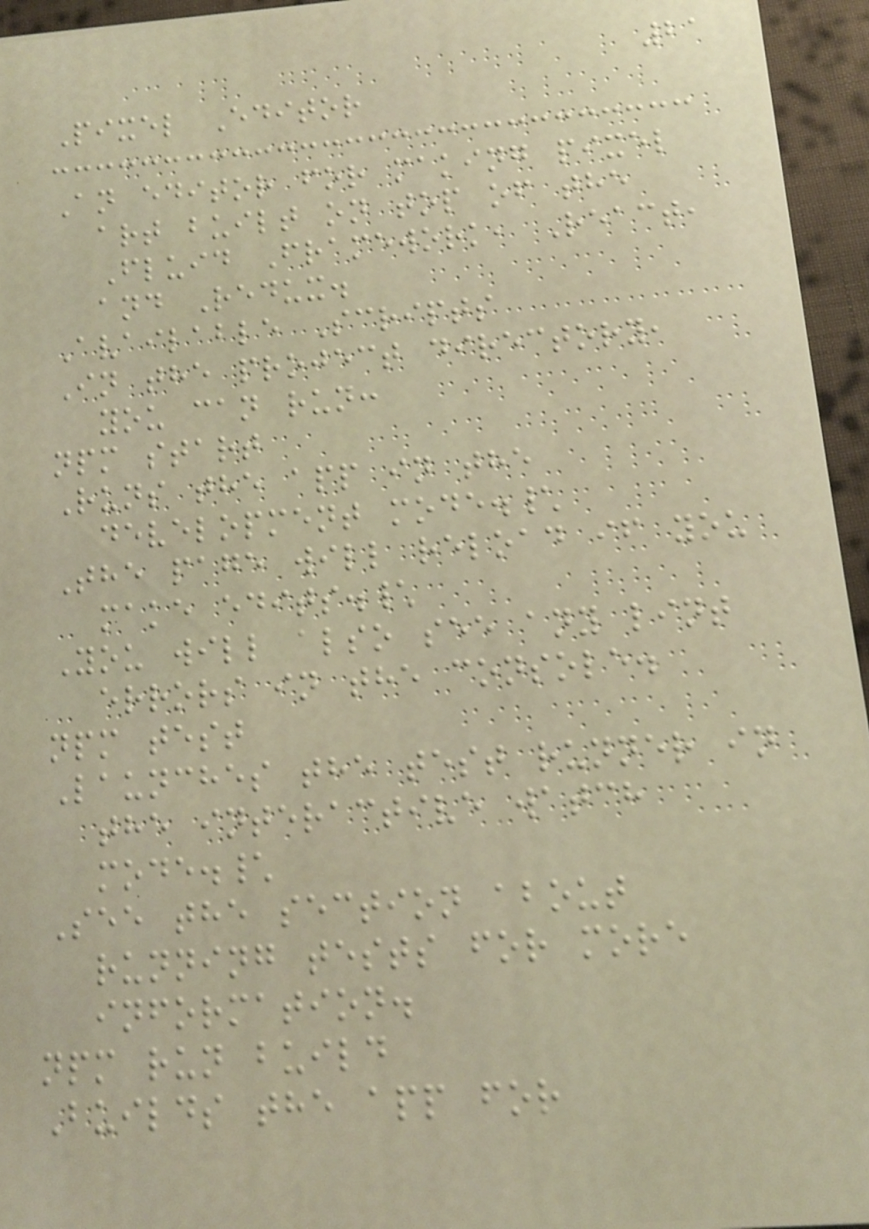21
Pixel Editor
An editor for making pixel
art built on top of the
Fluid Framework, React,
and Redux.
Available Scripts
In the project directory,
you can run:
npm start
Runs the app in the
development mode.\
The page will reload if you
make edits.\
You will also see any lint
errors in the console.
npm test
Launches the test runner in
the interactive watch
mode.\
See the section about
running tests for more
information.
npm run build
Builds the app for
